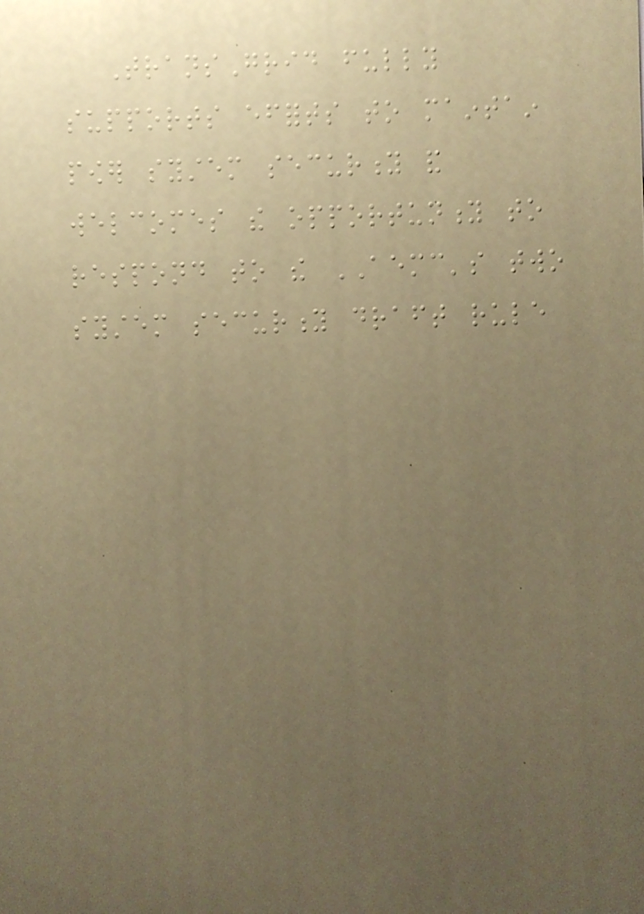TransGrid fully
supports efforts to maintain
power system security and
welcomes the opportunity to
respond to the AEMC's two
system security draft rule
